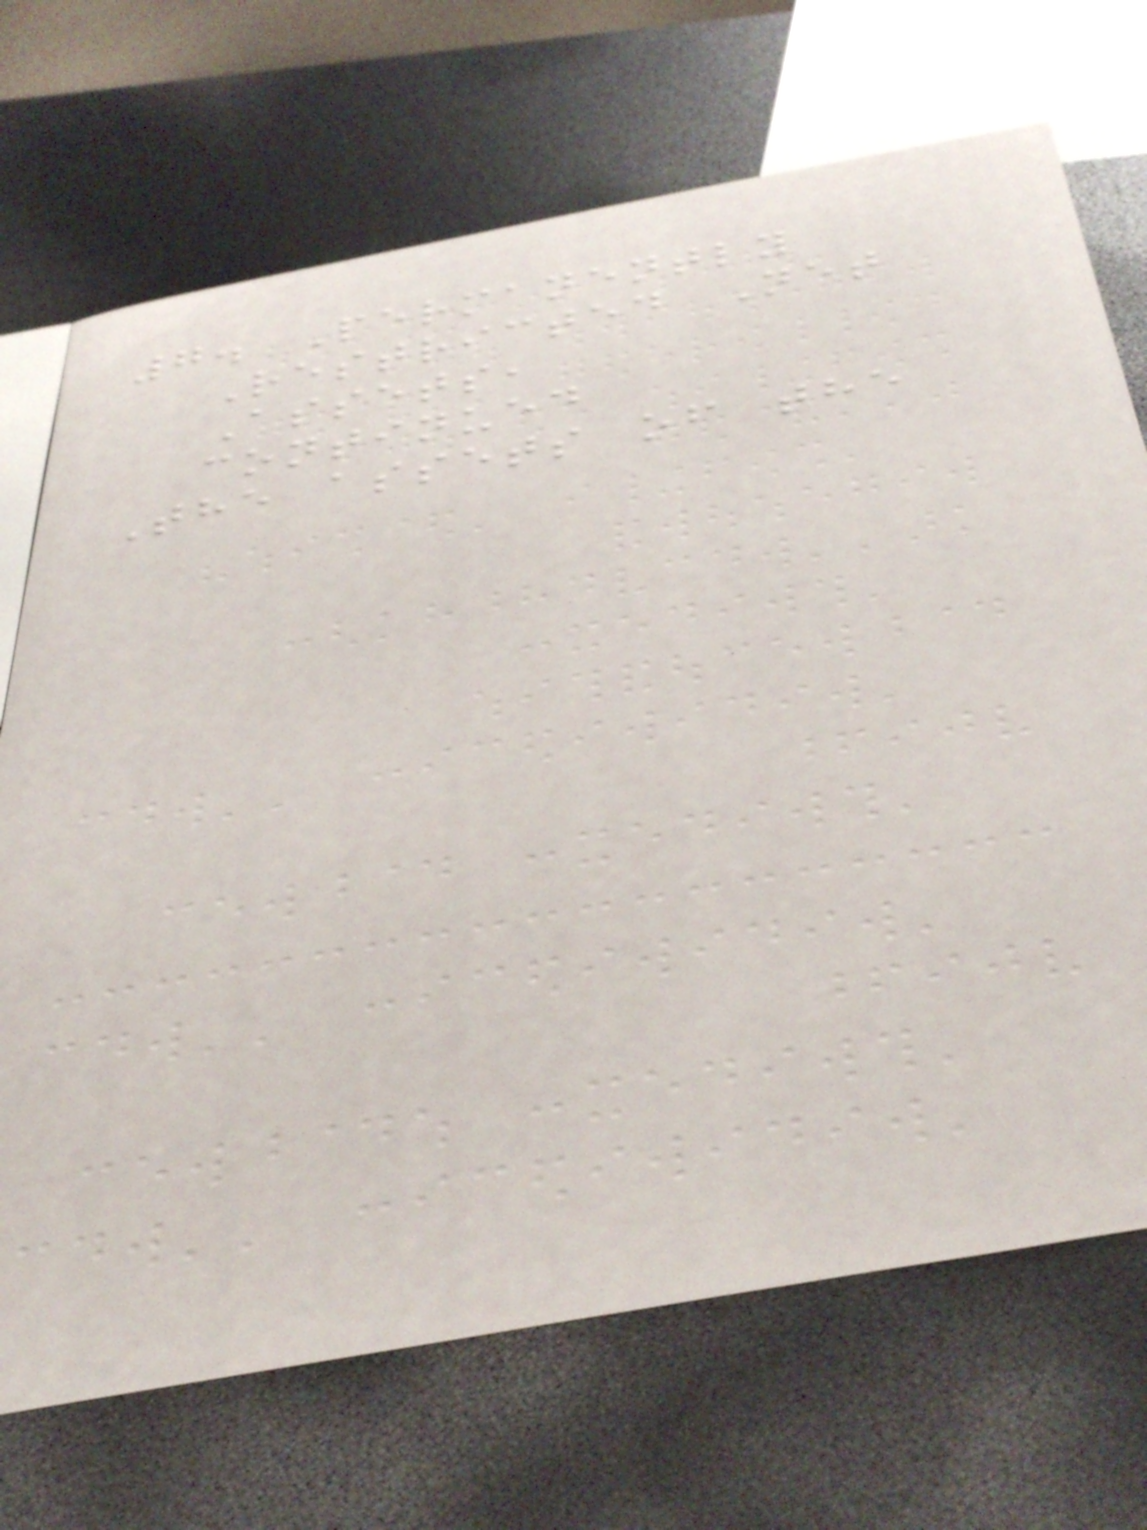7. Permanently
Restricted Net
Assets,
continued
The assets of the
